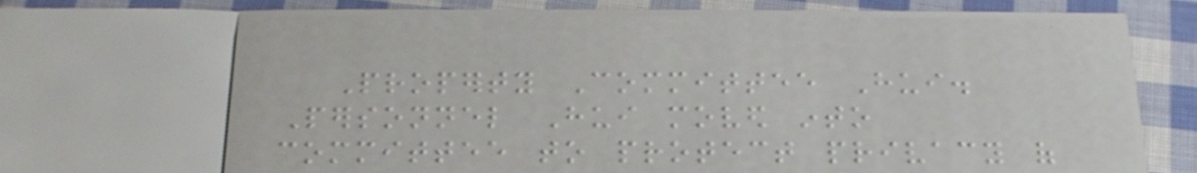Property Committee Hui.
Personnel Hui moved into
committee to protect privacy of
